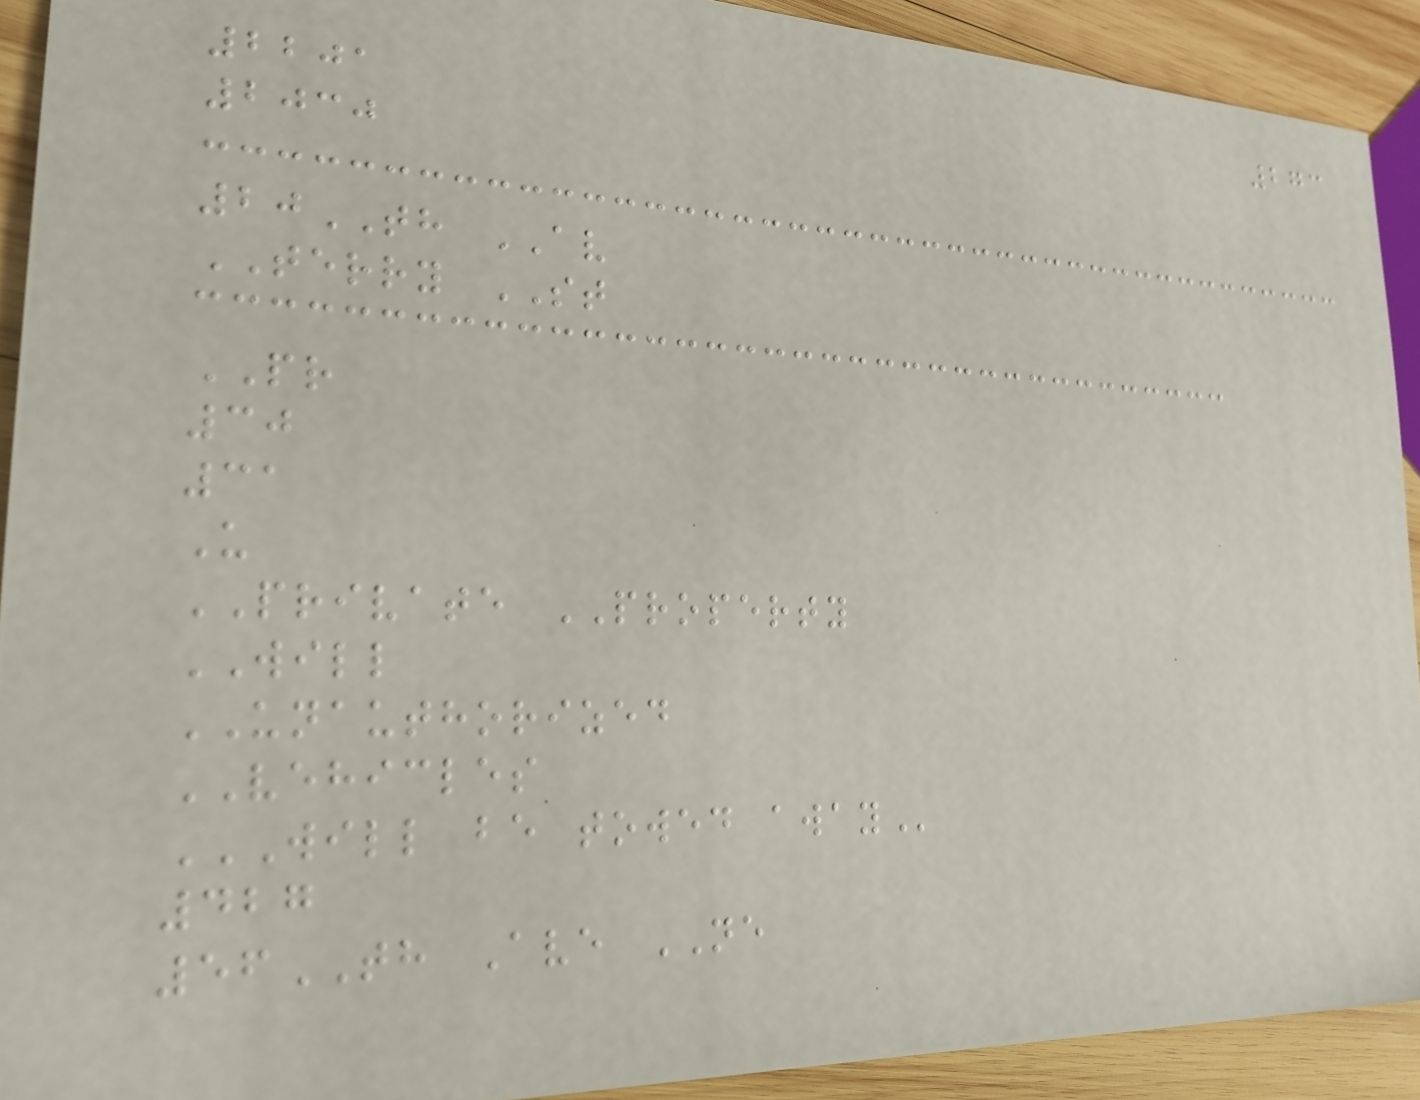273
2201
2030
20TH AV
TERRY ST
PR
30
31
U
PRIVATE PROPERTY
WILL
UNAUTHORIZED
VEHICLES
WILL BE TOWED AWAY
427
56TH Ave NE
